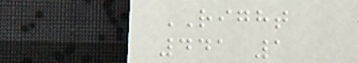RIGHT
441 1
